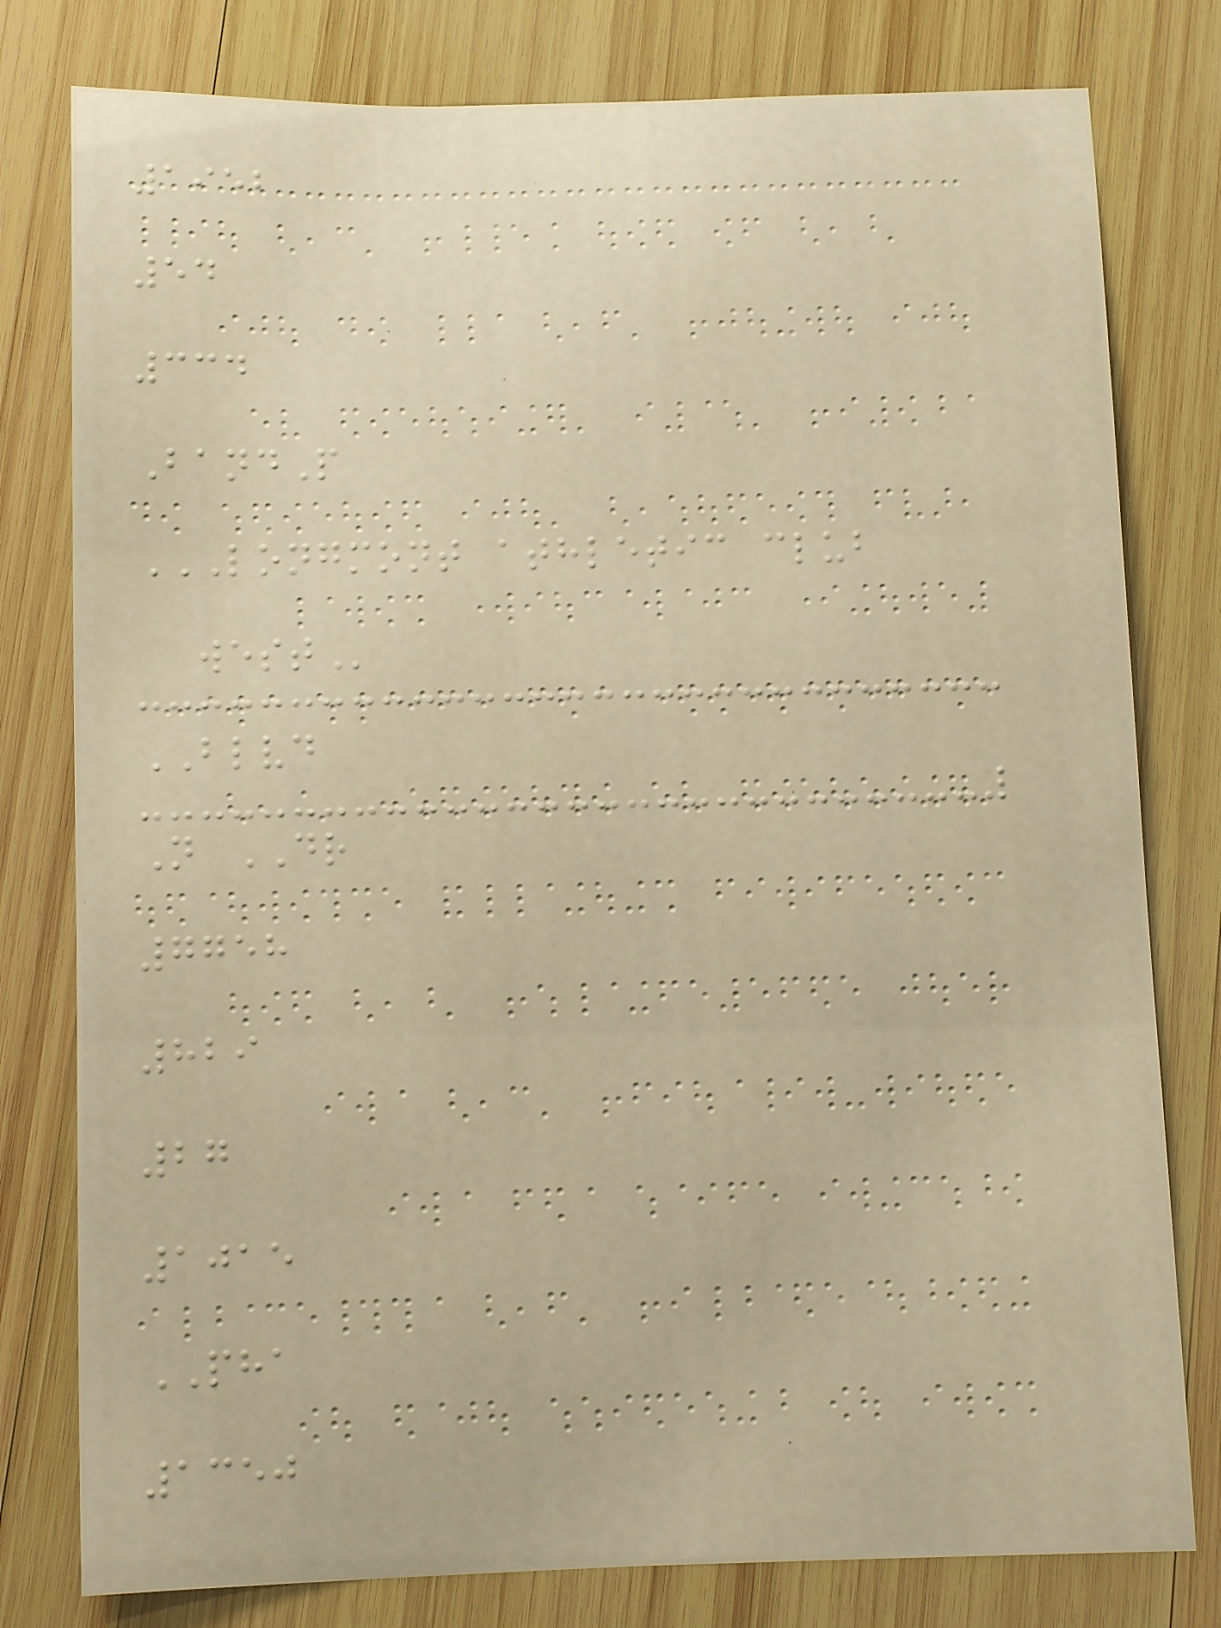1952
54
334
BandP
LONGMONT ATHLETIC CLUB
WEST
BLVD
N DR
7758
829
27
1015
PHA
1350
